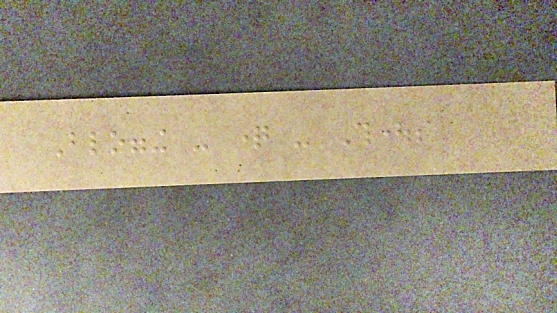Blogging - question - Thoughts
